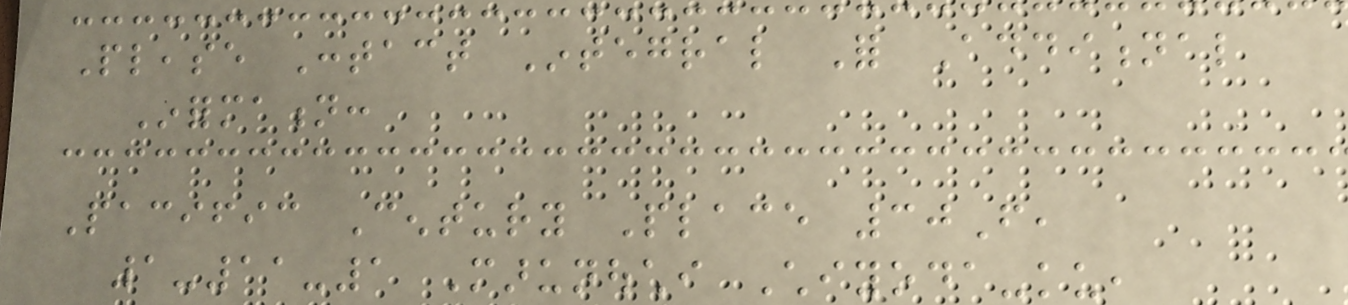Please Contact Integral For Additional
Information:
Pacific Century Place 30F,
1-11-1 Marunouchi Chiyoda-ku,
